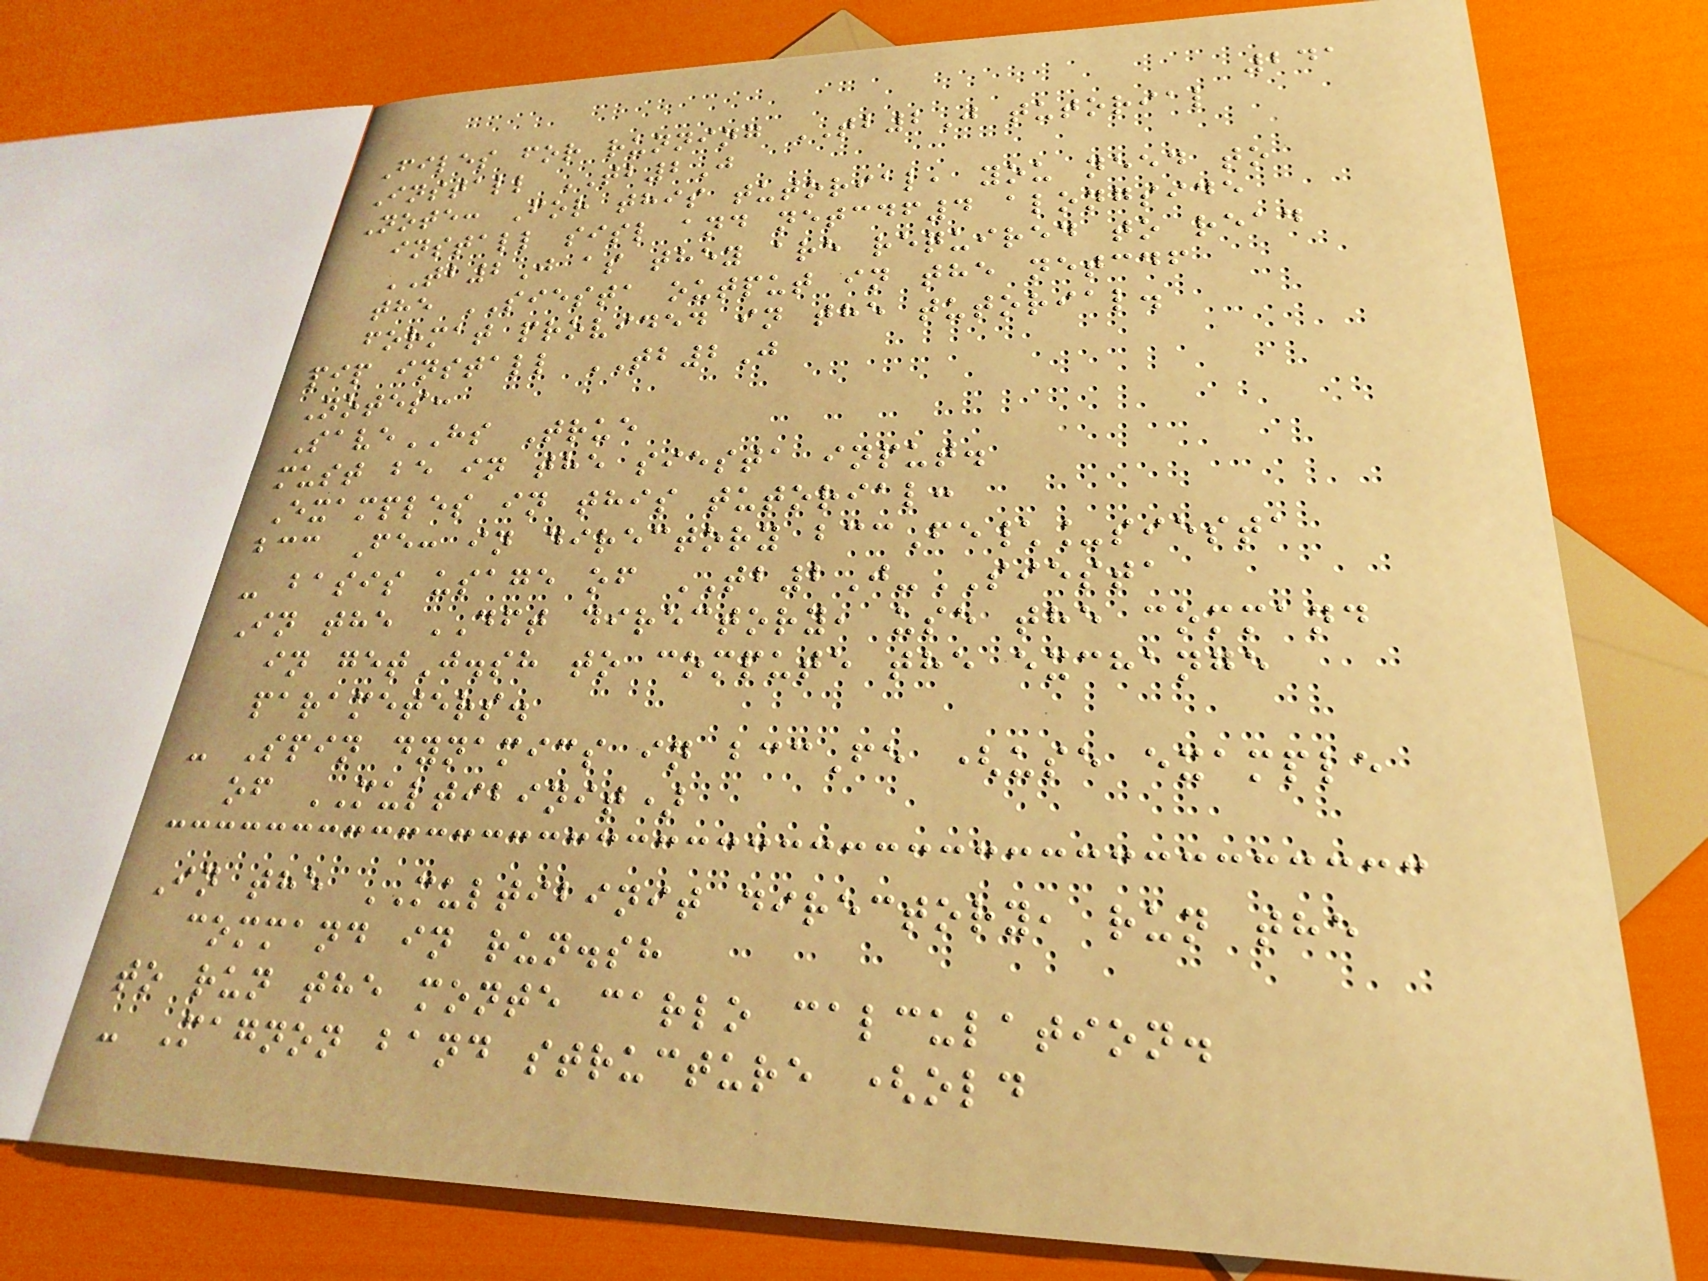241
Files for running TB2J tutorial
Install TB2J
Note: For this tutorial, you need to
install sisl and netcdf4 alongside
TB2J as they are required to read
the SIESTA output in the netcdf
format provided in the tutorial.
pip install TB2J
Notes:
SaveHS True
must be in the siesta input.
Examples in this tutorial:
bcc Fe: in directory bccFe\_siesta
- basis usage of TB2J-SIESTA
In the DFT directory, use the command
in getJ.sh to compute the exchange
parameters.
- Spin dynamics in bccFe (use example
of MULTIBINIT)
In the MULTIBINIT directory, run the
command in run.sh
to run the monte carlo calculation.
- Magnon band structure (old
